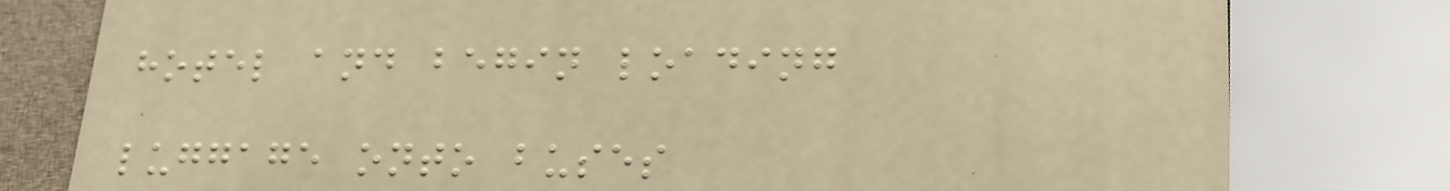hotel and begin loading
luggage onto buses
